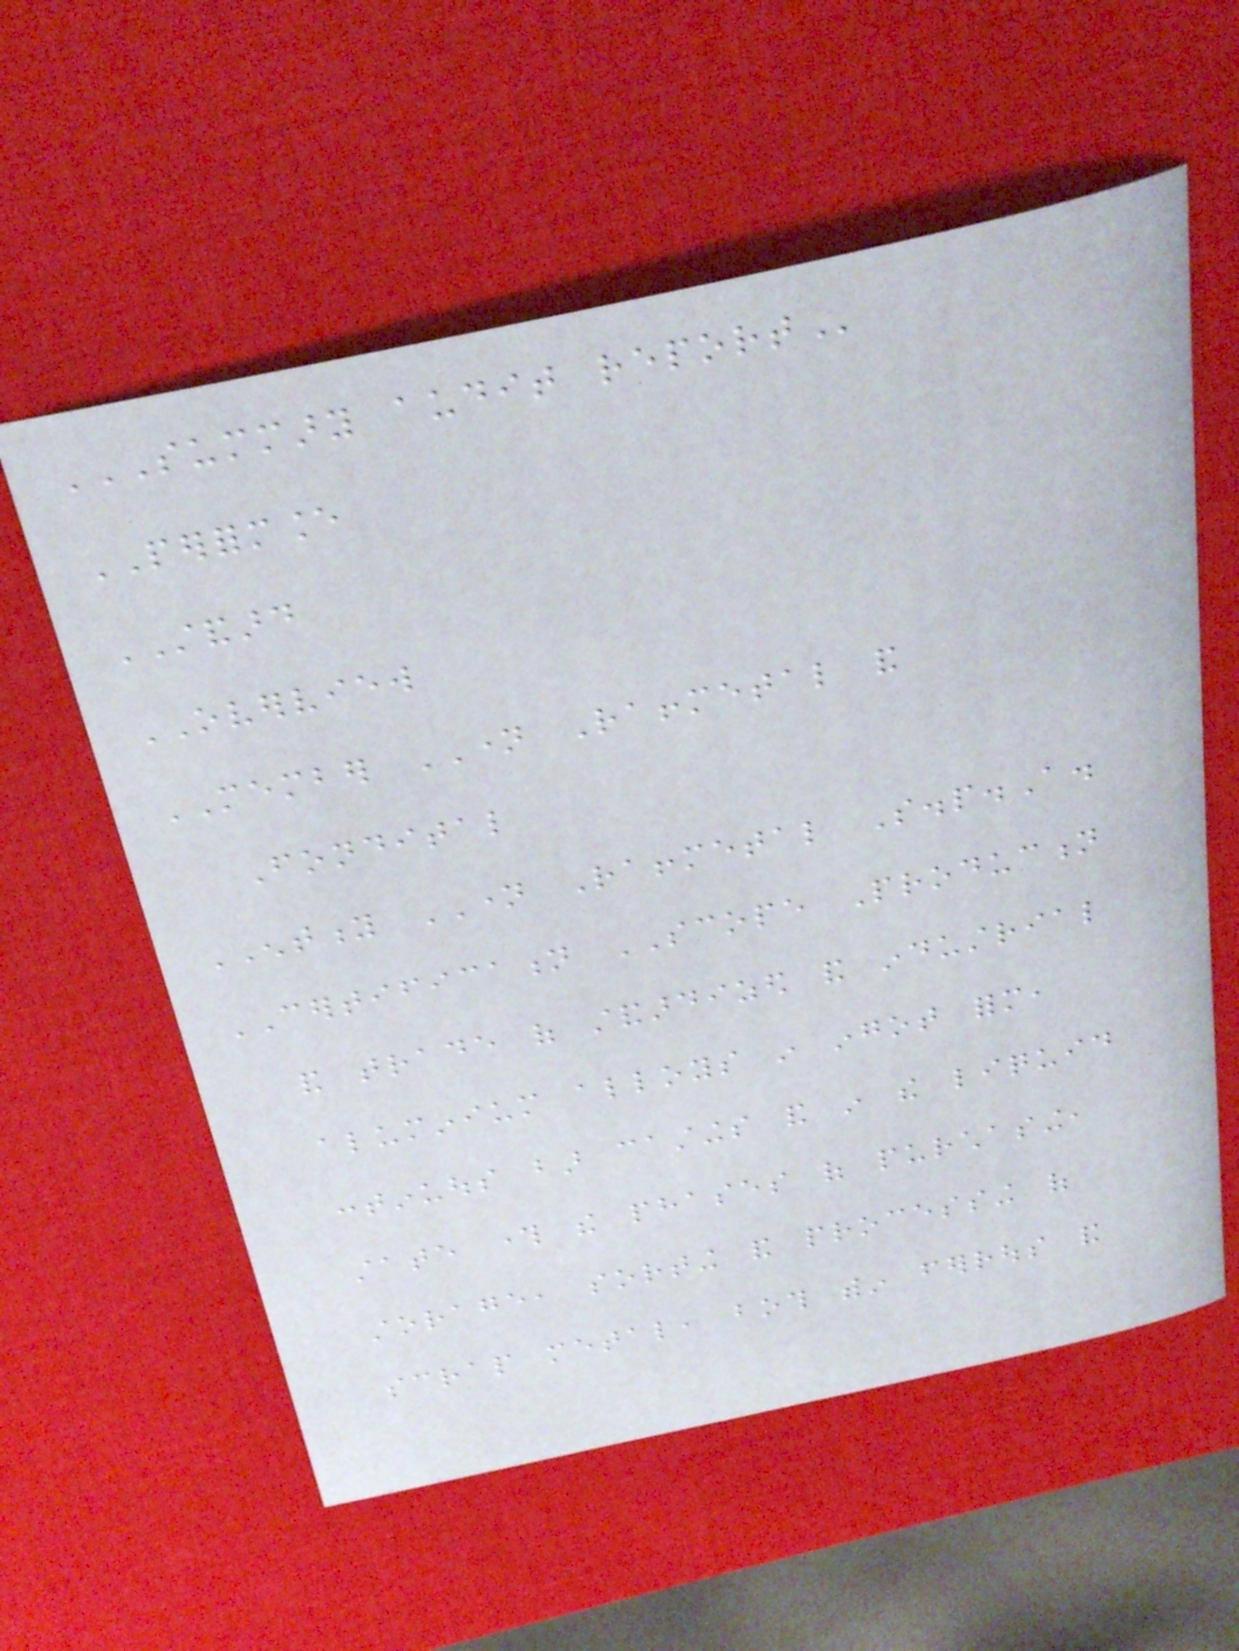SUMMARY AUDIT REPORT
PERFORMANCE
STANDARD
OVERVIEW
MEMBER NAME Raffmetal and
Fondital
ENTITY NAME Raffmetal S.p.A.
CERTIFICATION SCOPE Production
and trade of standardized and industrial
aluminium alloys in ingot form,
continuous bar castings and in the liquid
state through the phases of purchasing,
storage, sorting and processing of
scrap metal, both within ferrous and
